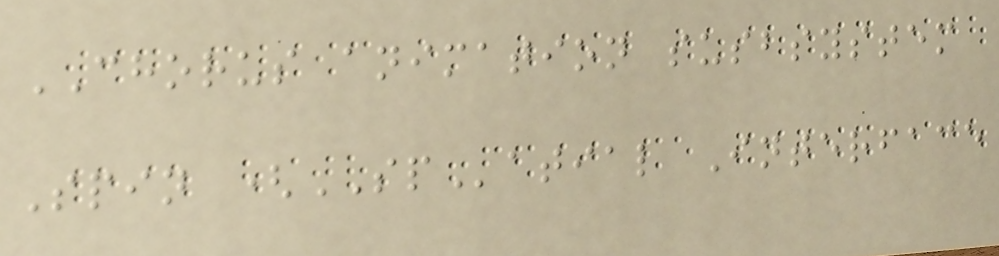CHORUS animation susbsystem
Spin (SPatial Interface
